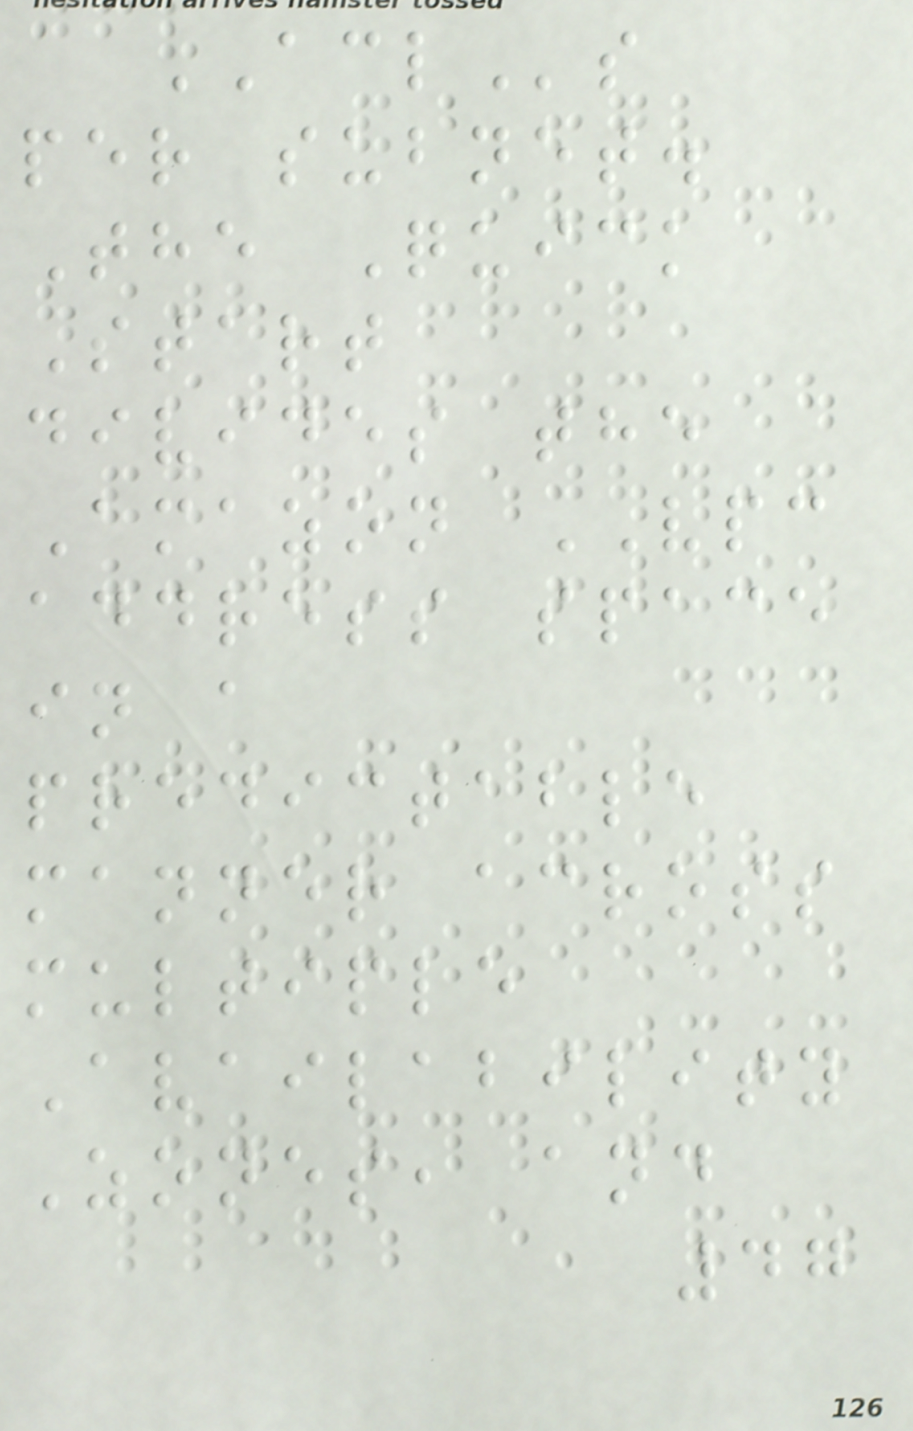ACLs
per subnet.
The Quick
Start
divides the
Amazon VPC
address space
in a
predictable
manner across
multiple
Availability
Zones, and
47
